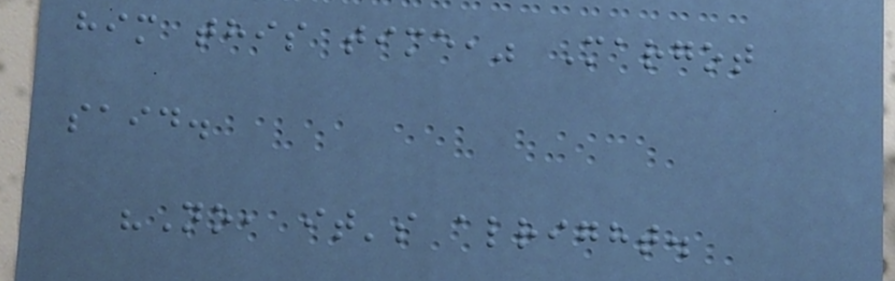him this time," Margot
said.
"No, it's alright.
